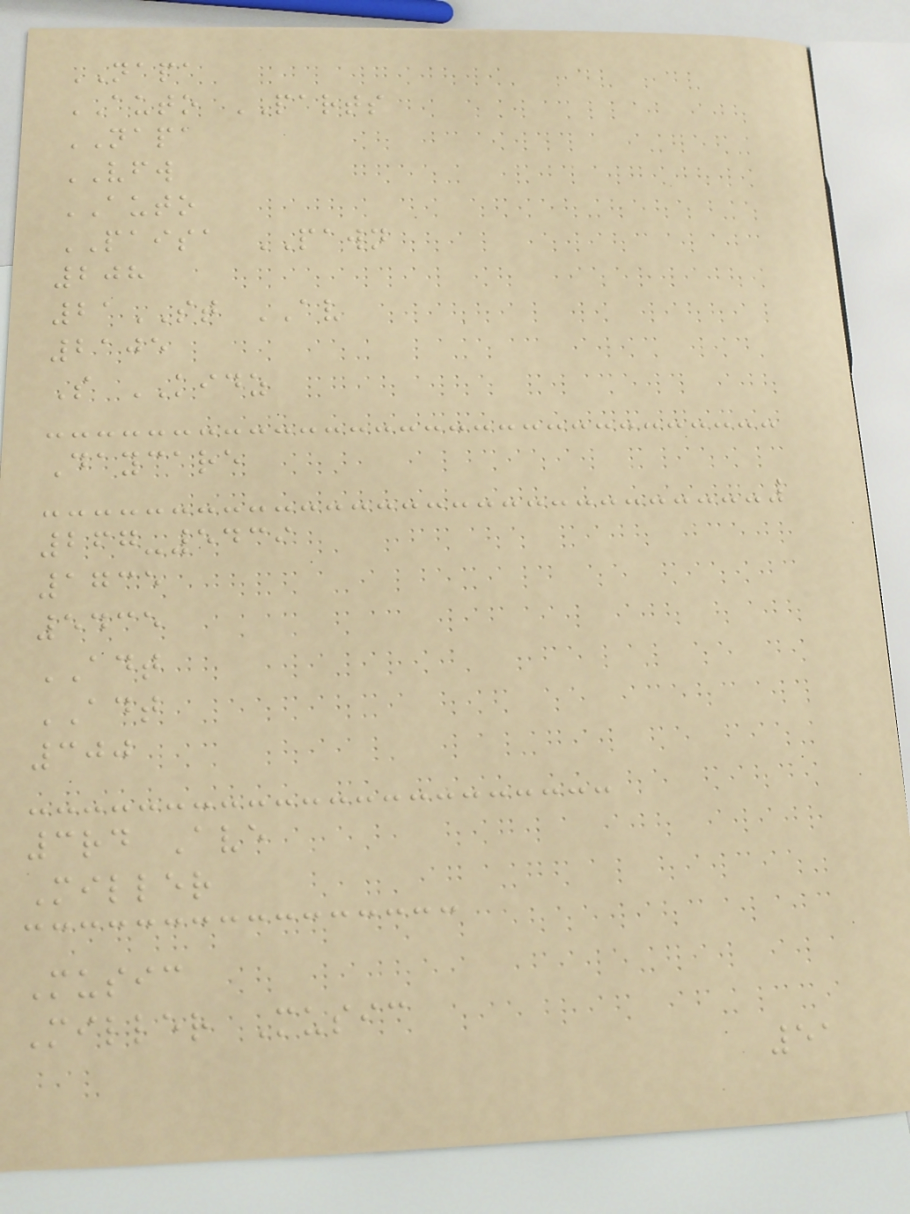NAPA
AUTO PARTS
NAPA
VFW
AUTO
PAISA PAWN
208
21ST AV
2105
S KIDZ
Daycare
267-5439
1735
5435
ADT
ADT
300
3rd Ave
Miller
Music
Miller Music
51
